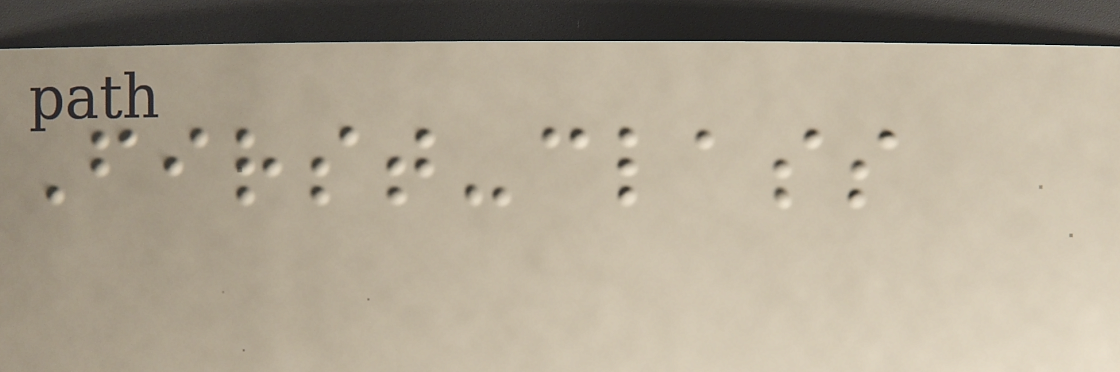First-class
